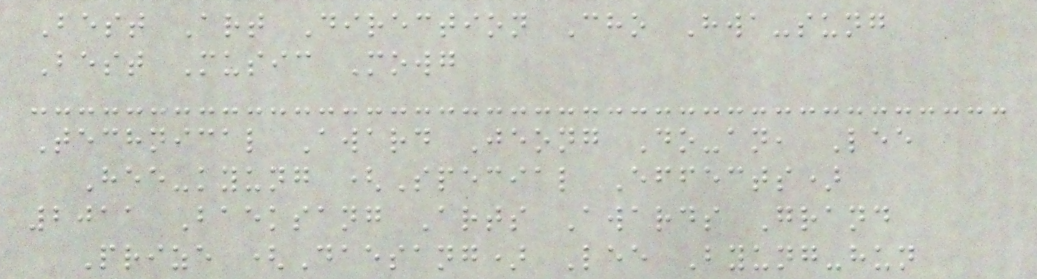Best Art Direction Cho Hwa-sung
Best Music Mowg
Technical Award Jeong Do-an, Lee
Hee-kyung (Special Effects)
2011 Baeksang Arts Awards Grand
Prize (Daesang) Lee Byung-hun
